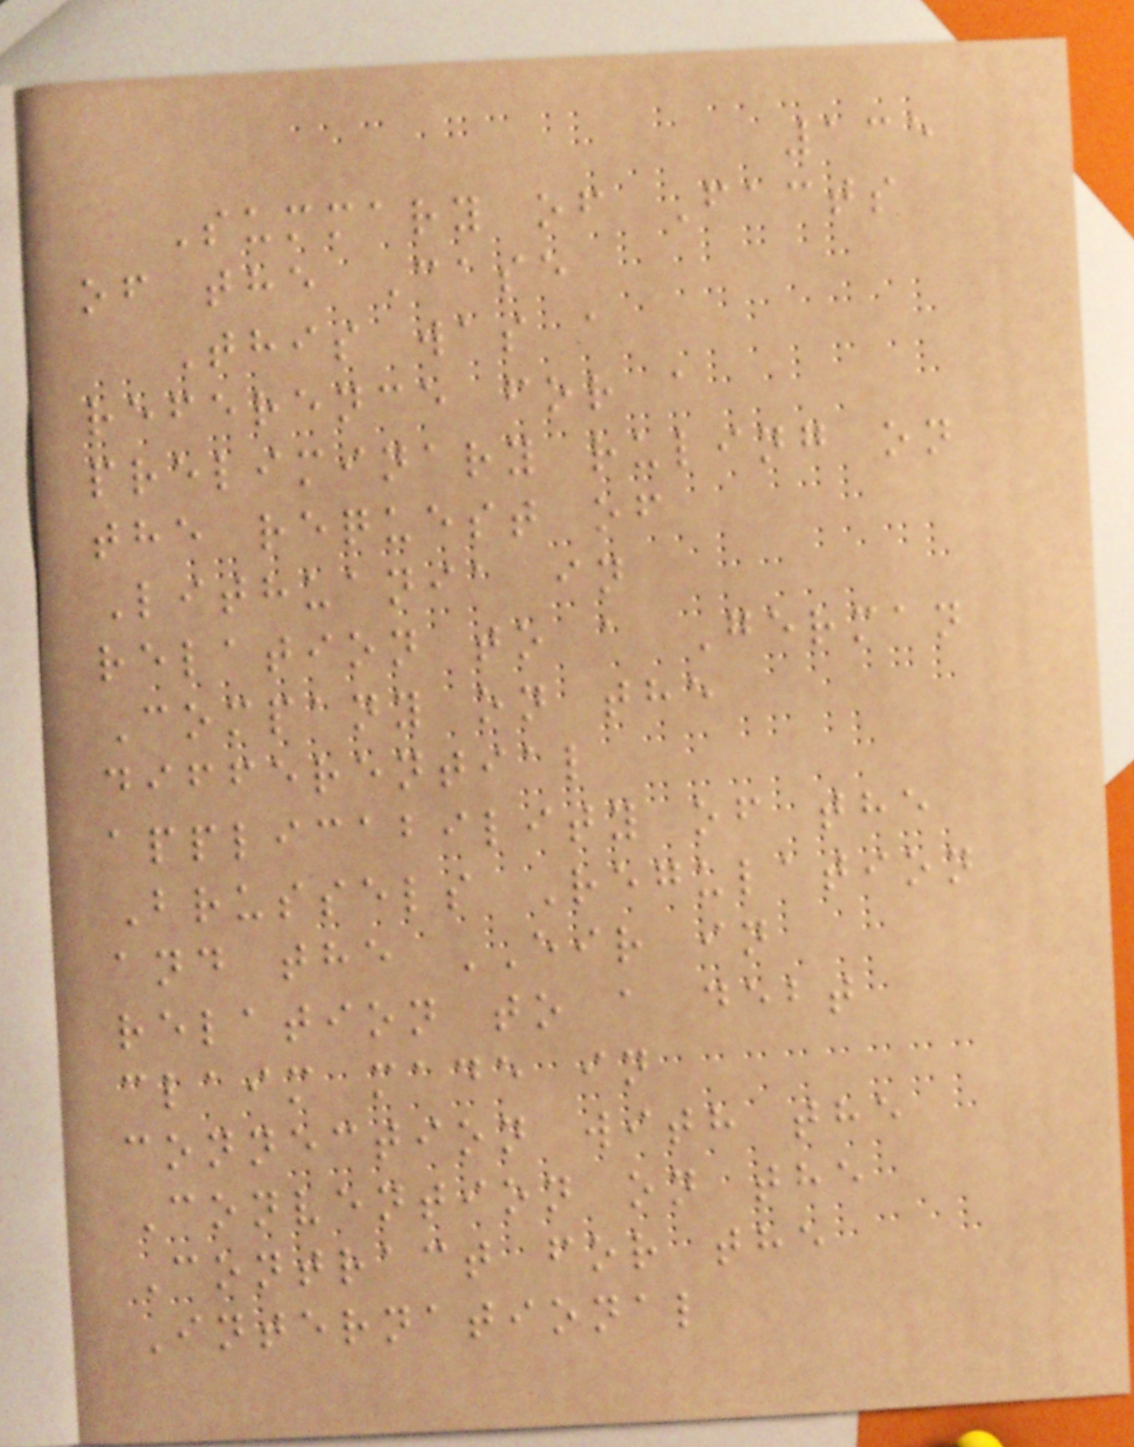135
Summary of Facts
of the Case
This was a
reference for a
preliminary ruling on
the request of
Lithuania in
relation to a German
Company on the
differential
applicability of the
Brussels Regulation
and the EIR in
relation to a debt
claim made in
connection with the
Convention on the
Contract for the
International
